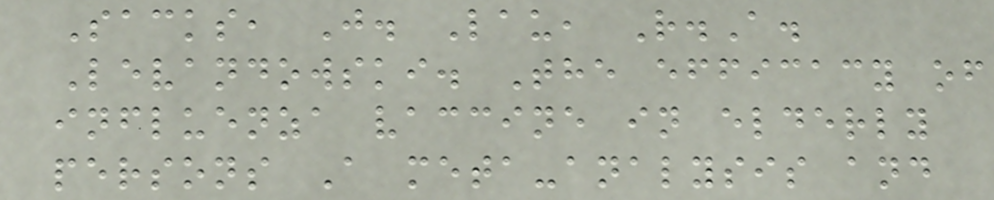Sacks, J. Lau, R.A.
Levandowski. The efficacy of
influenza vaccine in elderly
persons A meta-analysis and
